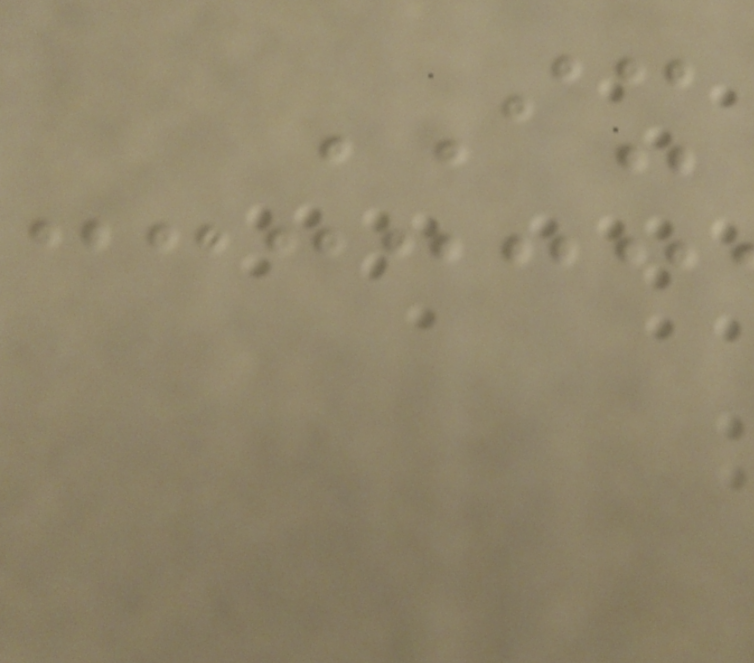IX
